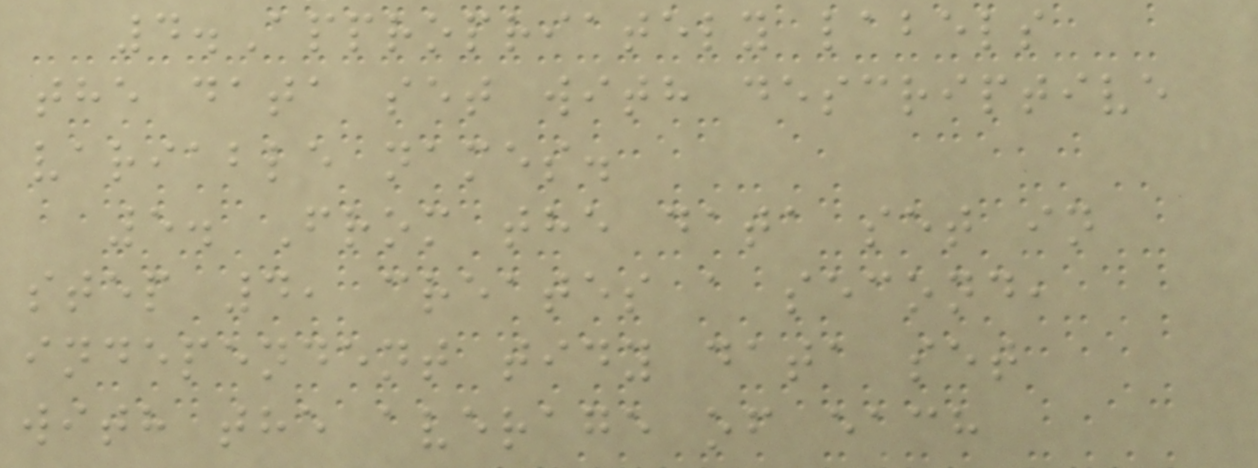4.Appropriately labels
the data set with descriptive
variable names.
5. From the data set in
step 4, creates a second,
independent tidy data set
with the average of each
